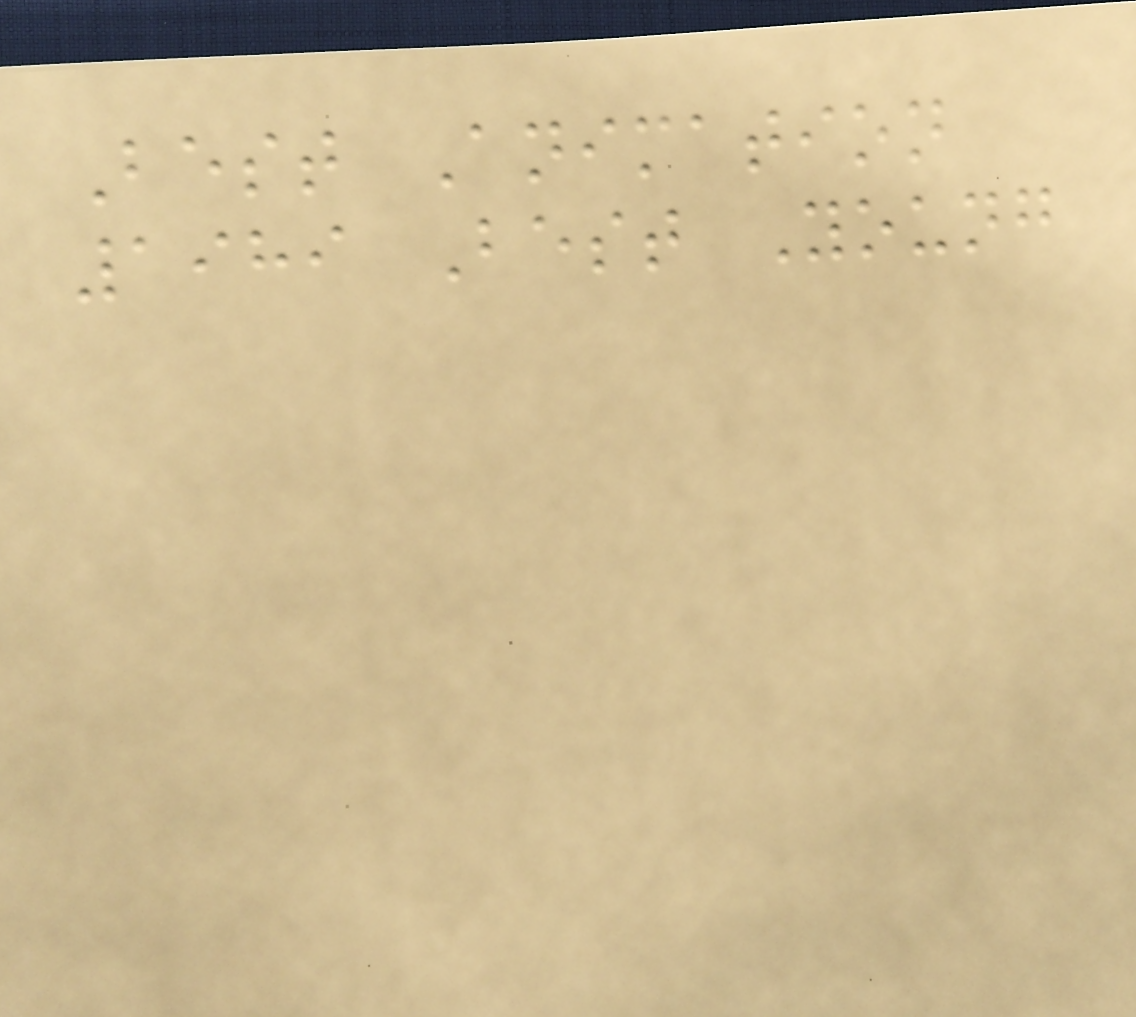Best Animation
1989 Best Young
